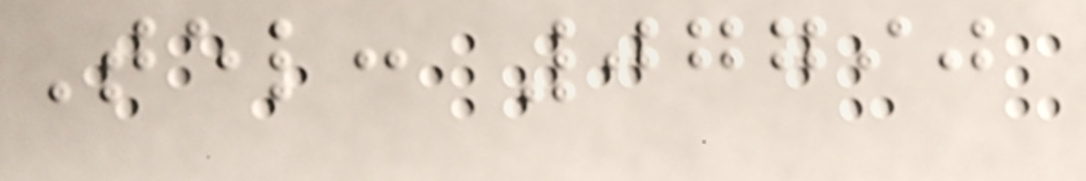Tel: 07790
